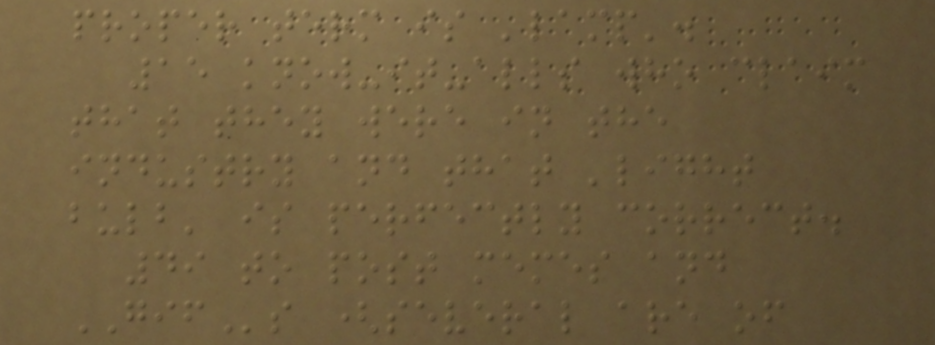proper term is 'lamp'.
15 know-it-alls who claim
that they were in the
industry and that 'light
bulb' is perfectly correct.
49 to post memes and
GIFs (several are of
